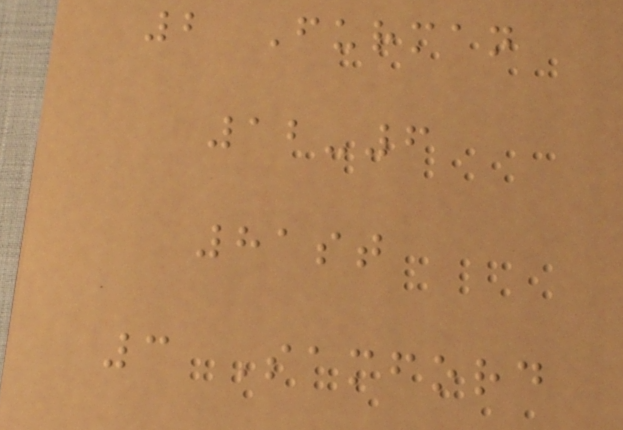2 Furman
12-6
81st
3 Samford
